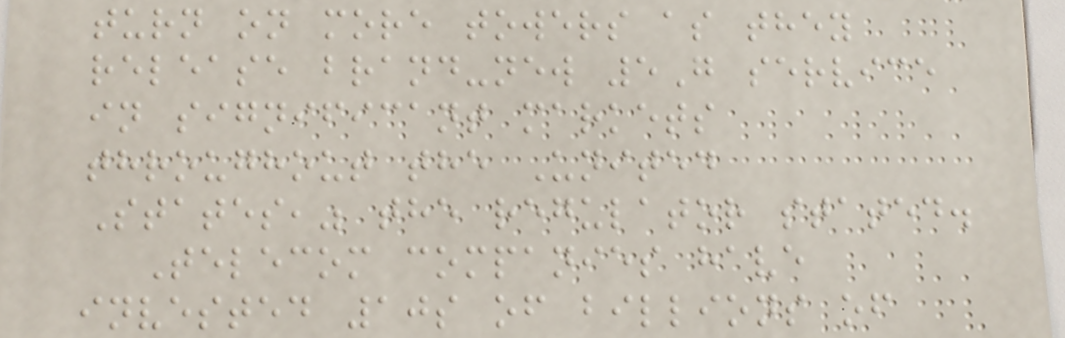turn on more towers as they
release brand-new 5G service
in significant markets
throughout the United
States," the regulator stated.
Telecom companies have
invested 10s of billions of
